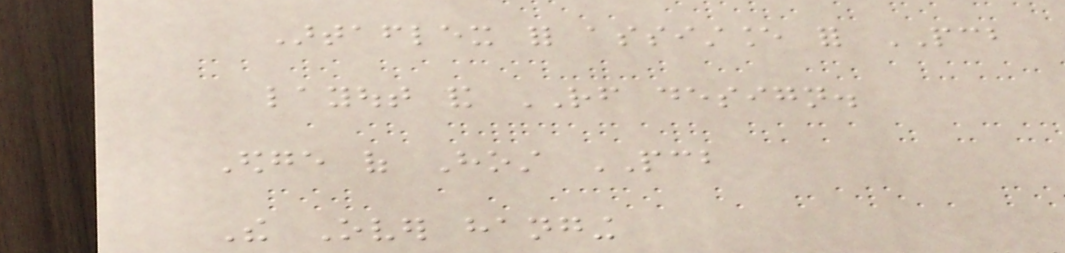Artaflex for assistance for PCB
layout and RF design.
Edge of Host PCB
The Over hanging
